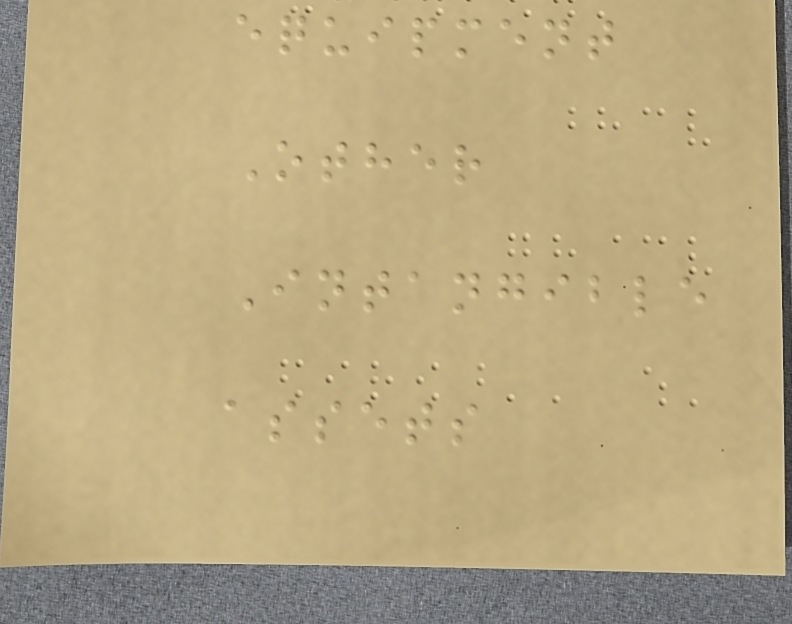equipment
Other
Intangible
assets
